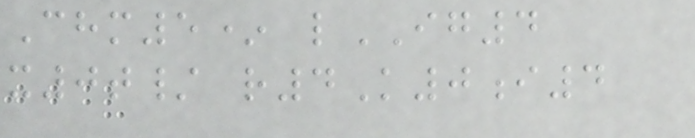Chm5* lIG4
x0t/ r4K0i4
